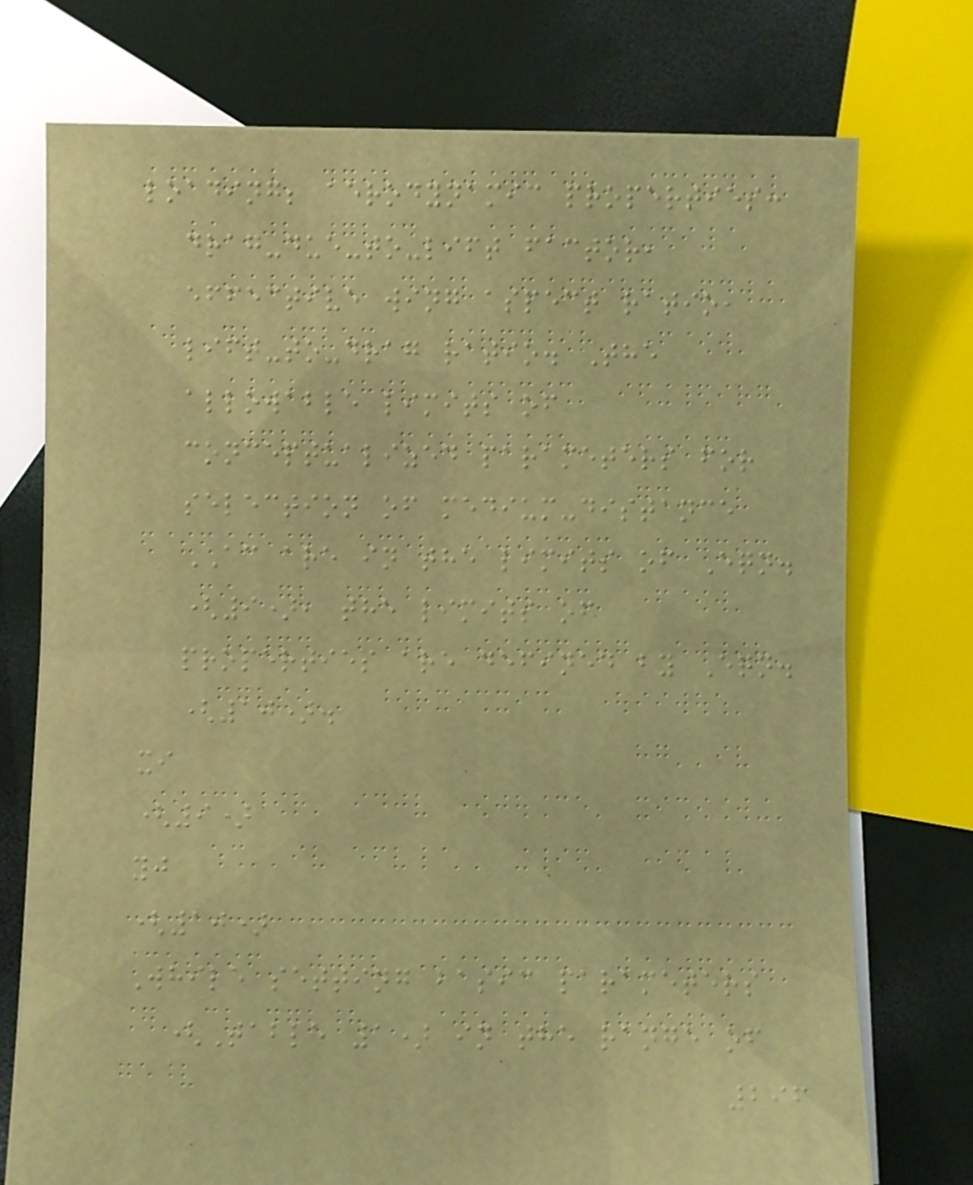loading; aerodynamic properties:
drag-due-to-lift factor,
effective wing aspect ratio,
lift-to-drag ratio. The
allowable limits of
conceptualized parameters for
selection of medium-distance
AC are in the limits of Eqn.
(9), the limits of
properties are defined by Eqn.
(10).
xi
(9)
yj
(10)
While setting basic parameters
(Table 1) in the range of
296
